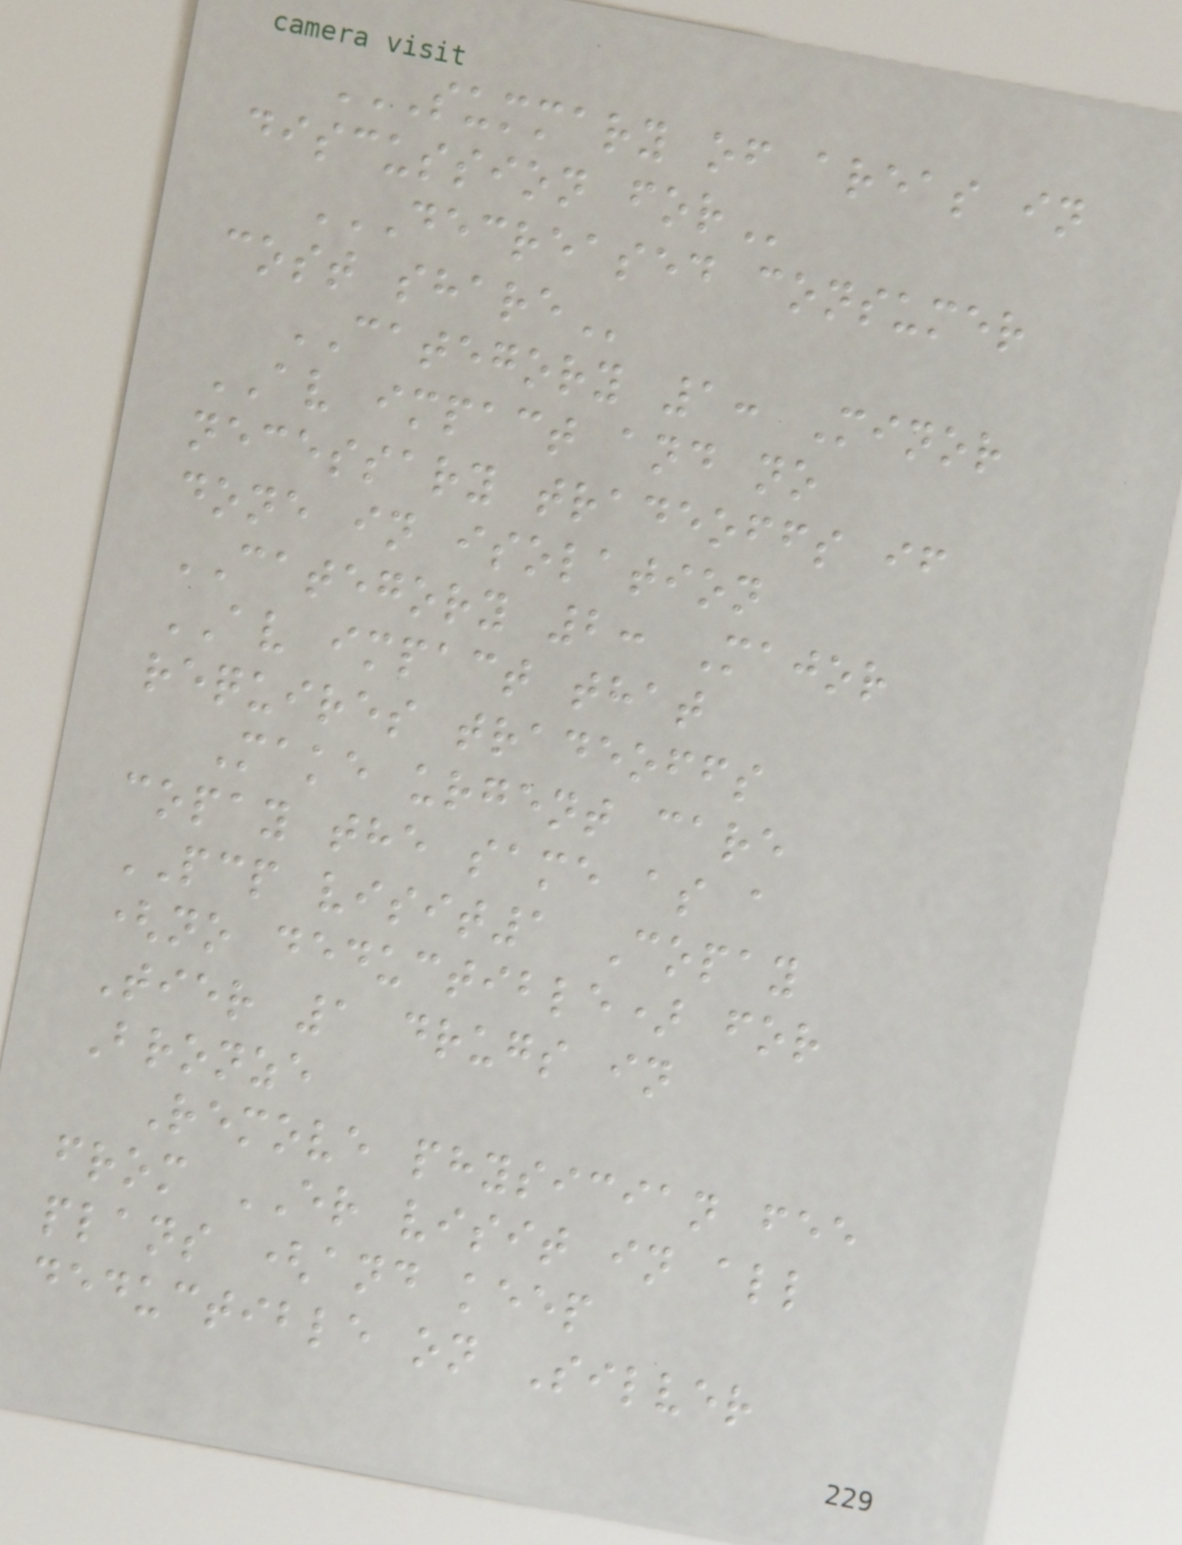SUMMARY OF AREAS IN
DISCUSSION FOR
DECREASED CONSUMER
COST SHARE
CATEGORY 1: Minor
AV impact and no
necessary tradeoffs if
done in isolation
CATEGORY 2: Major
AV impact that
requires tradeoffs
Make urgent care
copay the same as a
PCP visit1 Copay
(no deductible) for
Tier 1 drugs in
Bronze
Remove physician fee
from ER visit in all
plans (and keep
deductible on Silver
